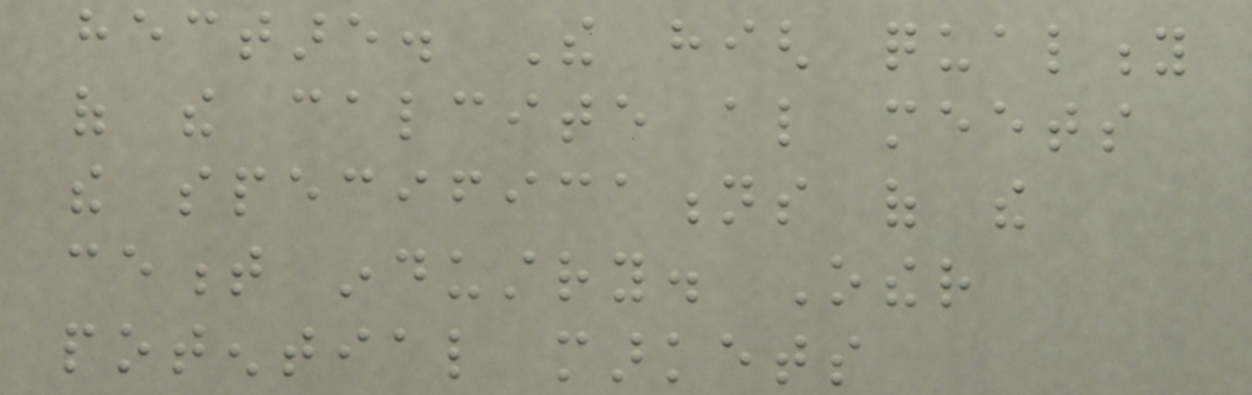hectare. The high quality
of the calcite also meets
the specifications of the
cement industry. Other
potential markets
